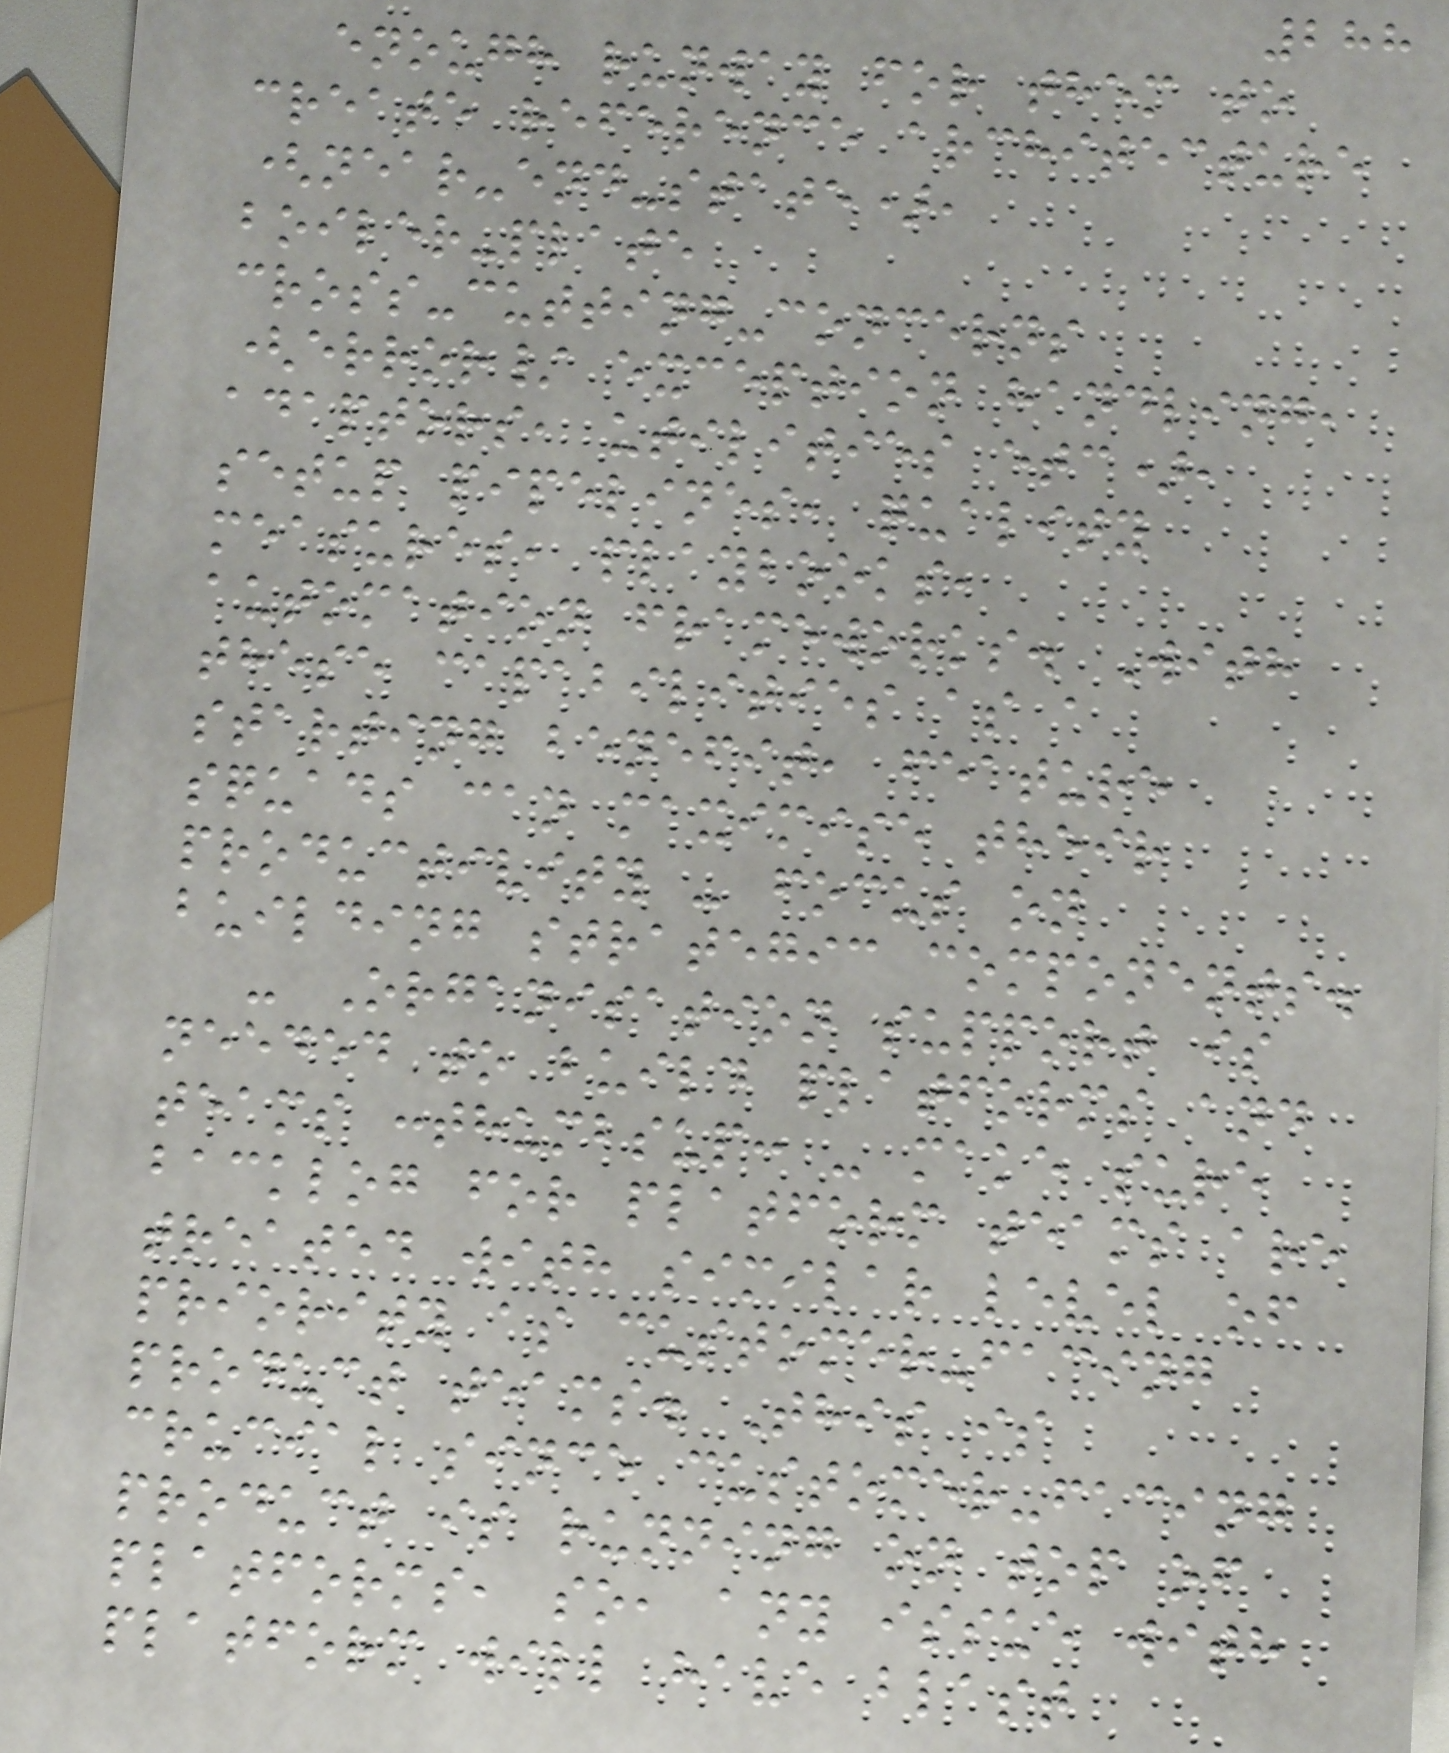288
enough runway for them to
create reference architecture
(near-end-state),
boiler-plate
cross-cutting-concerns
(error/ exception handling,
adaptors, utilities etc),
setup pipelines, quality
measures, playbooks,
automation frameworks. With
these capabilities as a
starting benefit, feature
squads can maximise their
productivity - focus on
building strategic components.
- Organisation support is
needed to build platforms and
teams :thumbsup: - make sure
backlog for platform teams are
treated with similar level of
priority as customer-facing
product teams. This is
crucial since customer-facing
product is running on top of
platforms, so, any issue with
platform will have blast
